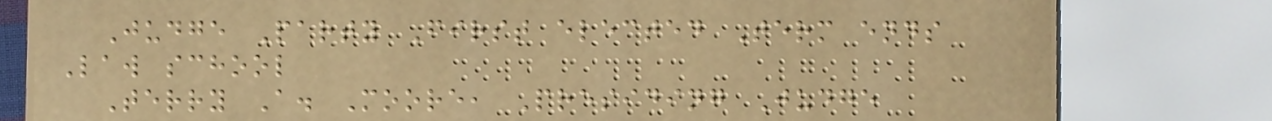Judge Party First elected Term ends
Law school
Terry A. Moore, Presiding Judge
